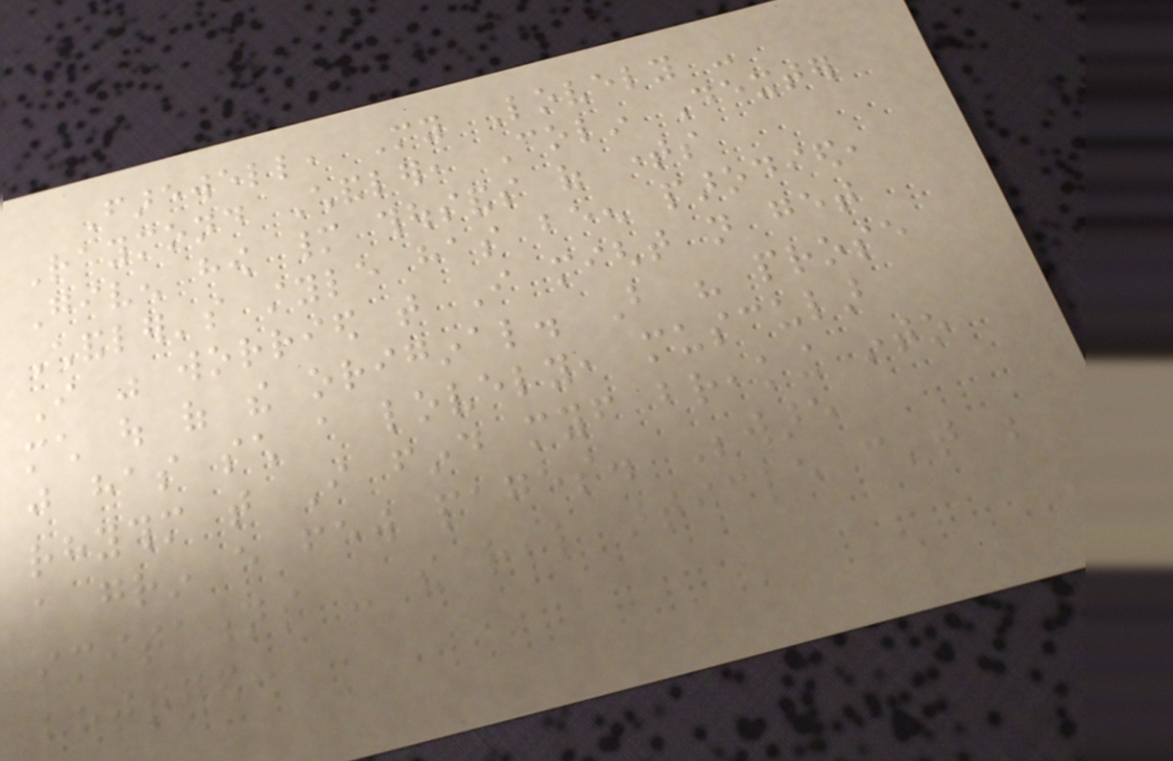Farewell, My Lovely -
Raymond Chandler, Colin Dexter
Given how many thousands of times
Chandler's style has been parodied,
I was worried that I might not get
much out of the original. But his prose
just has such a lovely, muscular
rhythm that I find myself breaking into
a grin every few pages. Beware
imitations - the real article can't be
bettered:
